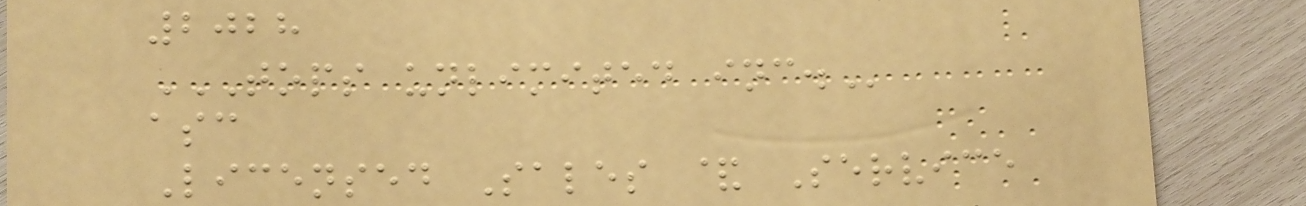2028
TOPS UNLIMITED INC.
asc
Licensed Sales & Service
